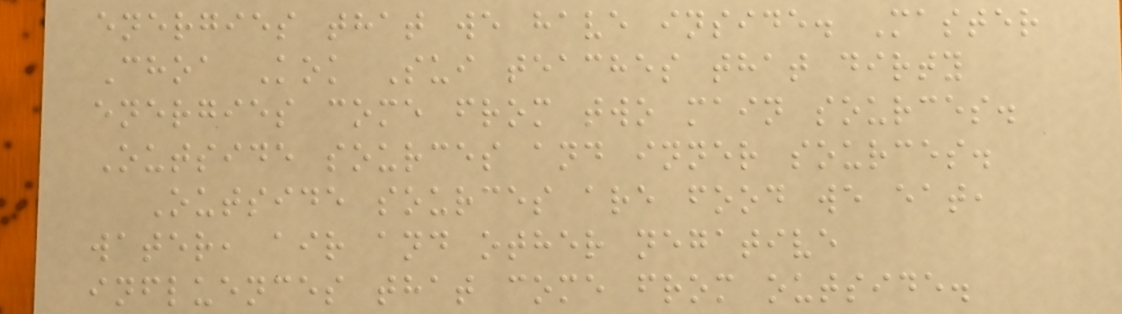energies that we have inside. Master
Choa Kok Sui teaches that dirty
energies come from two main sources.
Outside sources and inner sources.
Outside sources are food we eat,
water, air and other negative
influences that come from outside.
